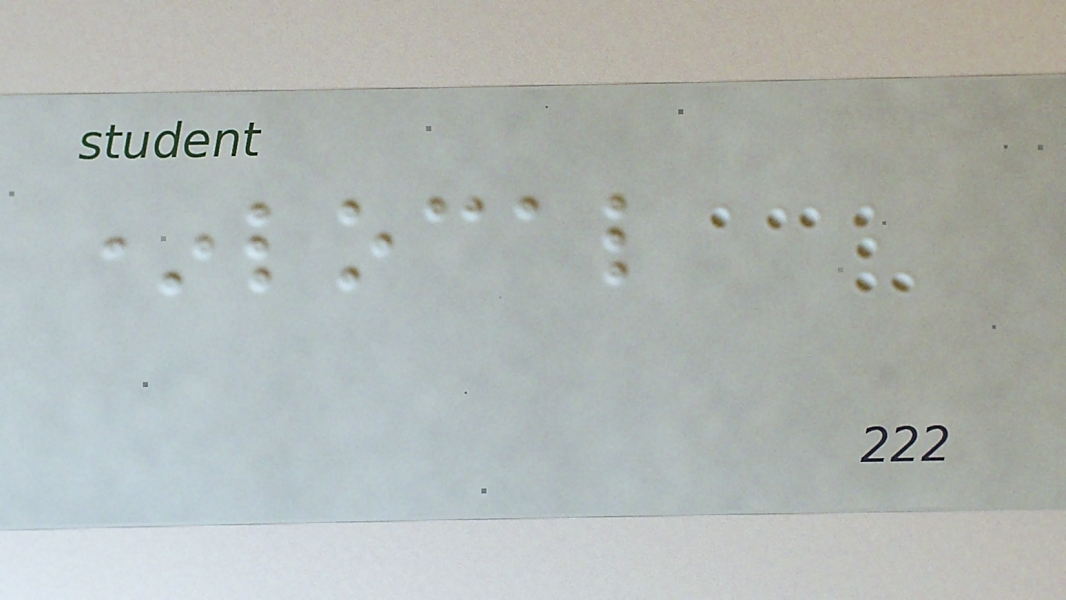*local
